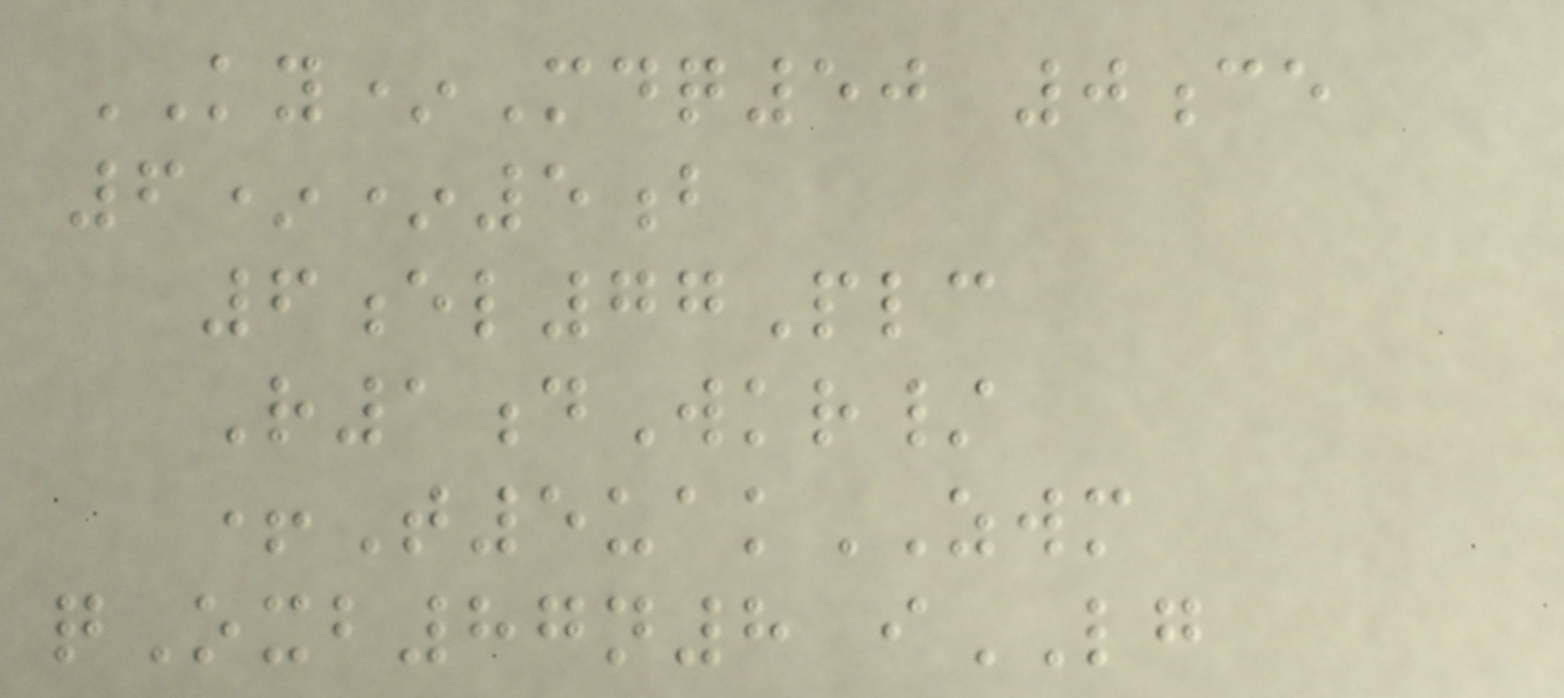KY*Mdq50 0ce
6**5b
6el77Plc
R1dWkr/
+T5uakZWM
qOxb87n8 iLG
